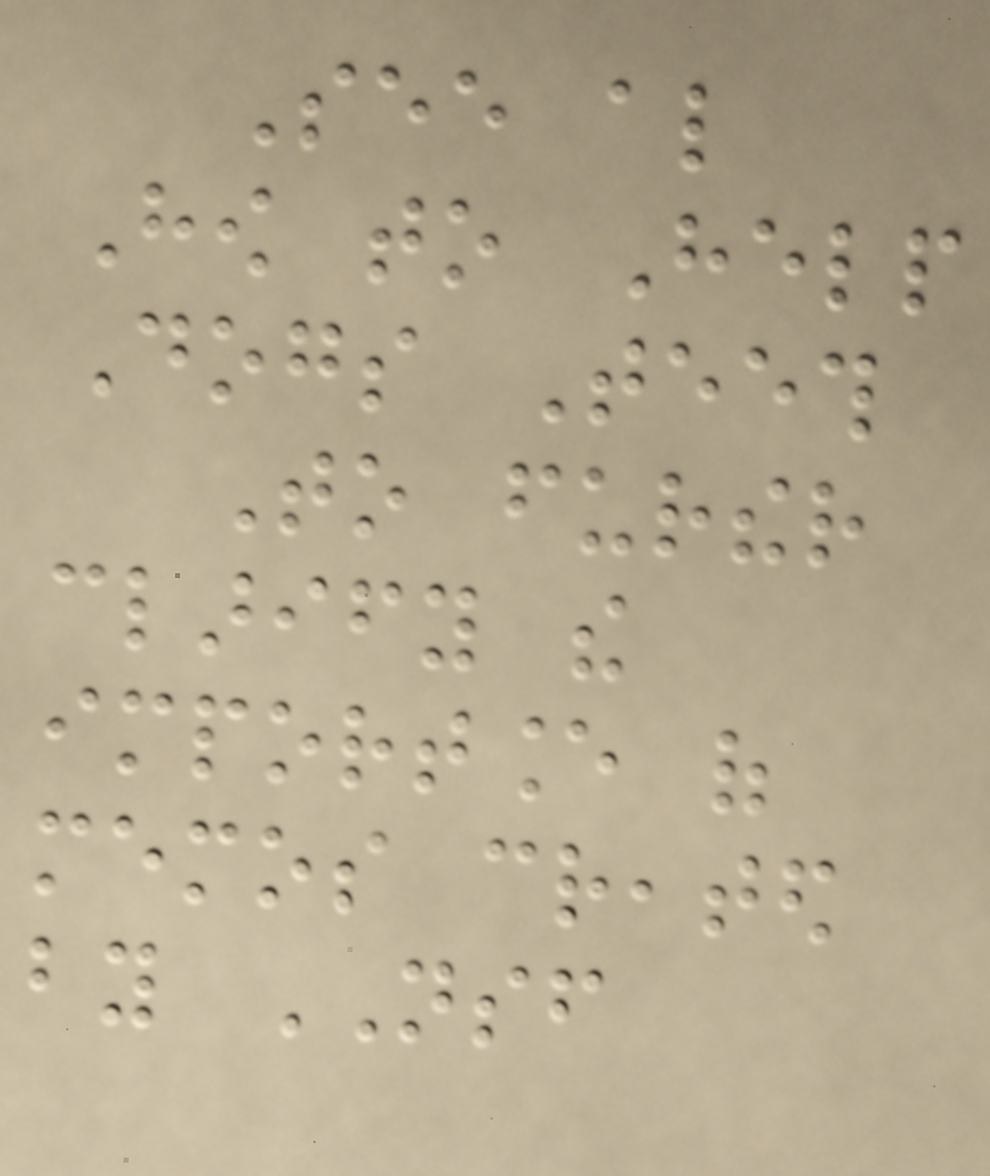See also
How to Help
Dogs Teeth
To further
clarify the
importance of
memos created
by NSF
